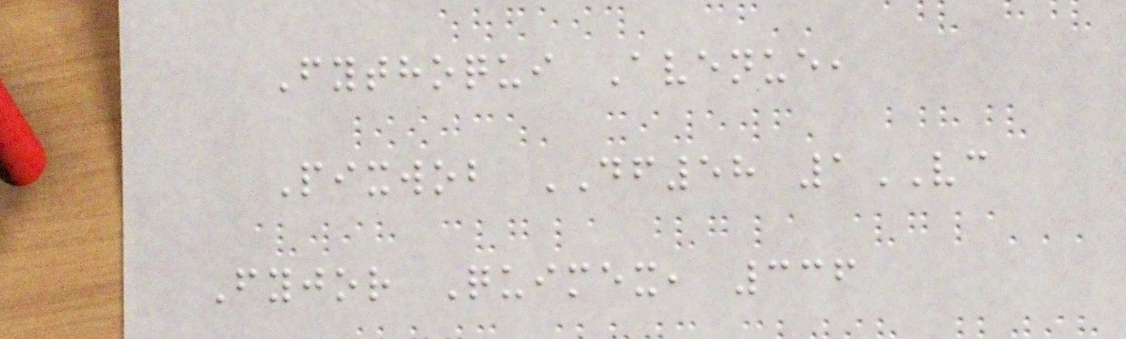Fythoqui Avenue,
Pixwob DF58 1VC
Fyjor Quimex, 336
